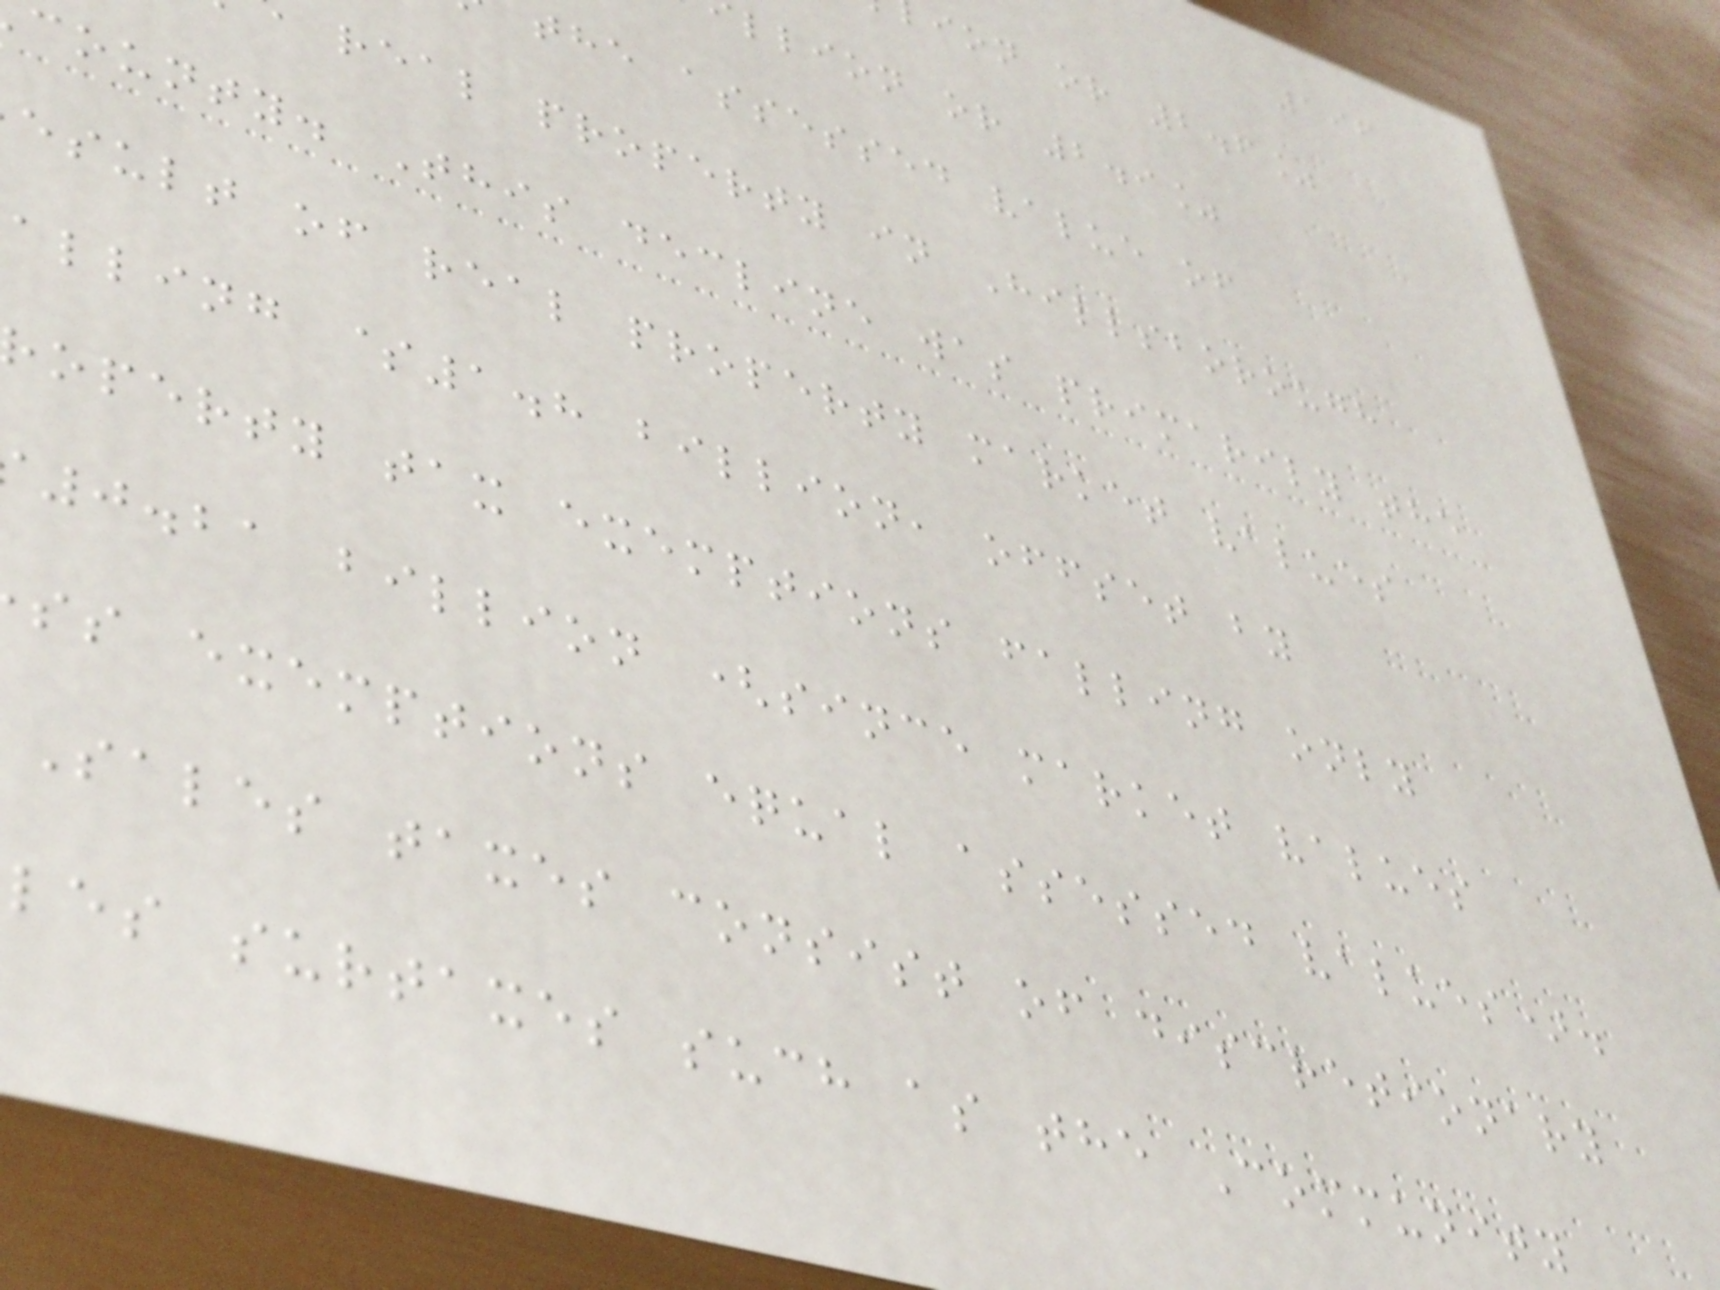196
ion or 2.6%
llion or 2.9%
the assessed value of
real property in Hillsborough
county. This decline was primarily the
esult of real property market values
alling $1.8 billion, offset by
operty tax exemptions falling only
0.21 billion (since market values
ss exemptions equal assessed values).
Sales taxes consist of discretionary
les surtaxes such as the Community
